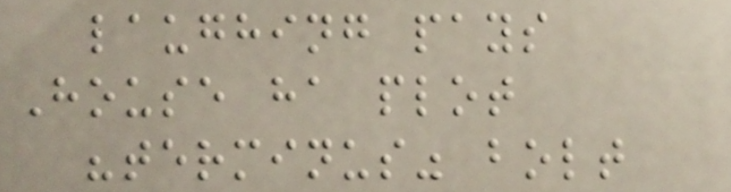laughing pays
House ha plot
"terminus" bolt
